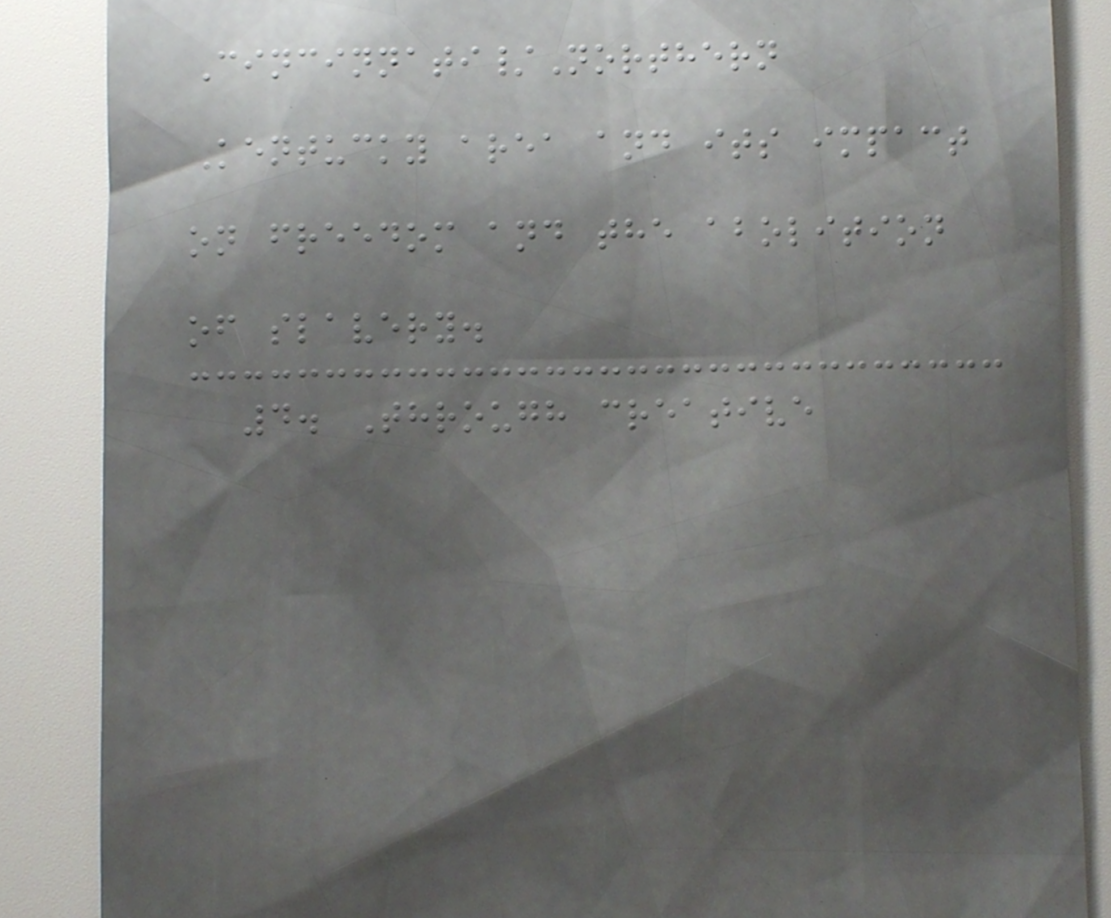Cincinnati/Northern
Kentucky area and its impact
on freedom and the abolition
of slavery.
4. Through creative
